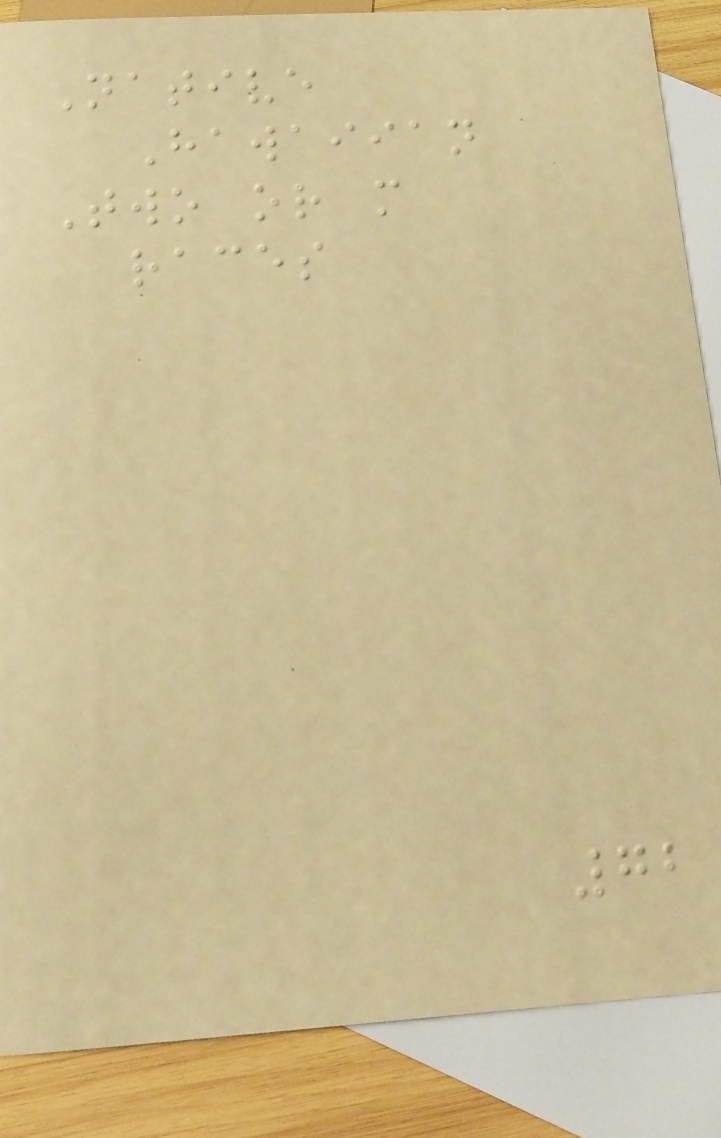Native
Hawaiian
Two or more
races
72
